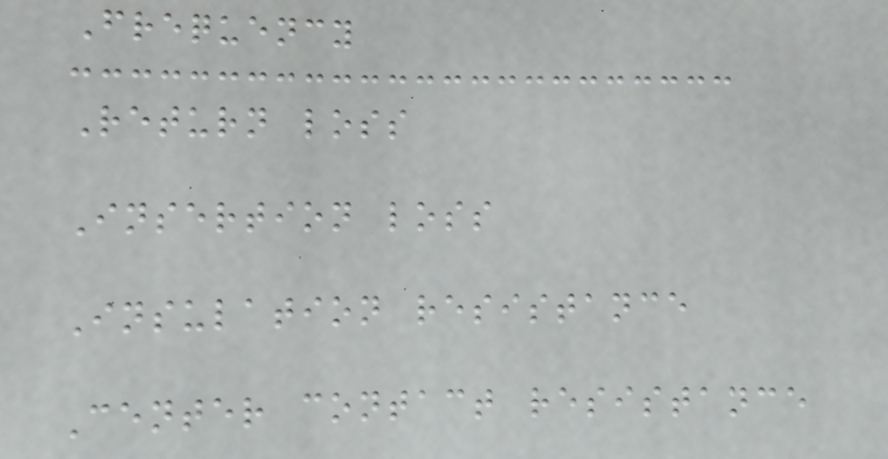Frequency
Return loss
Insertion loss
Insulation resistance
Center contact resistance
